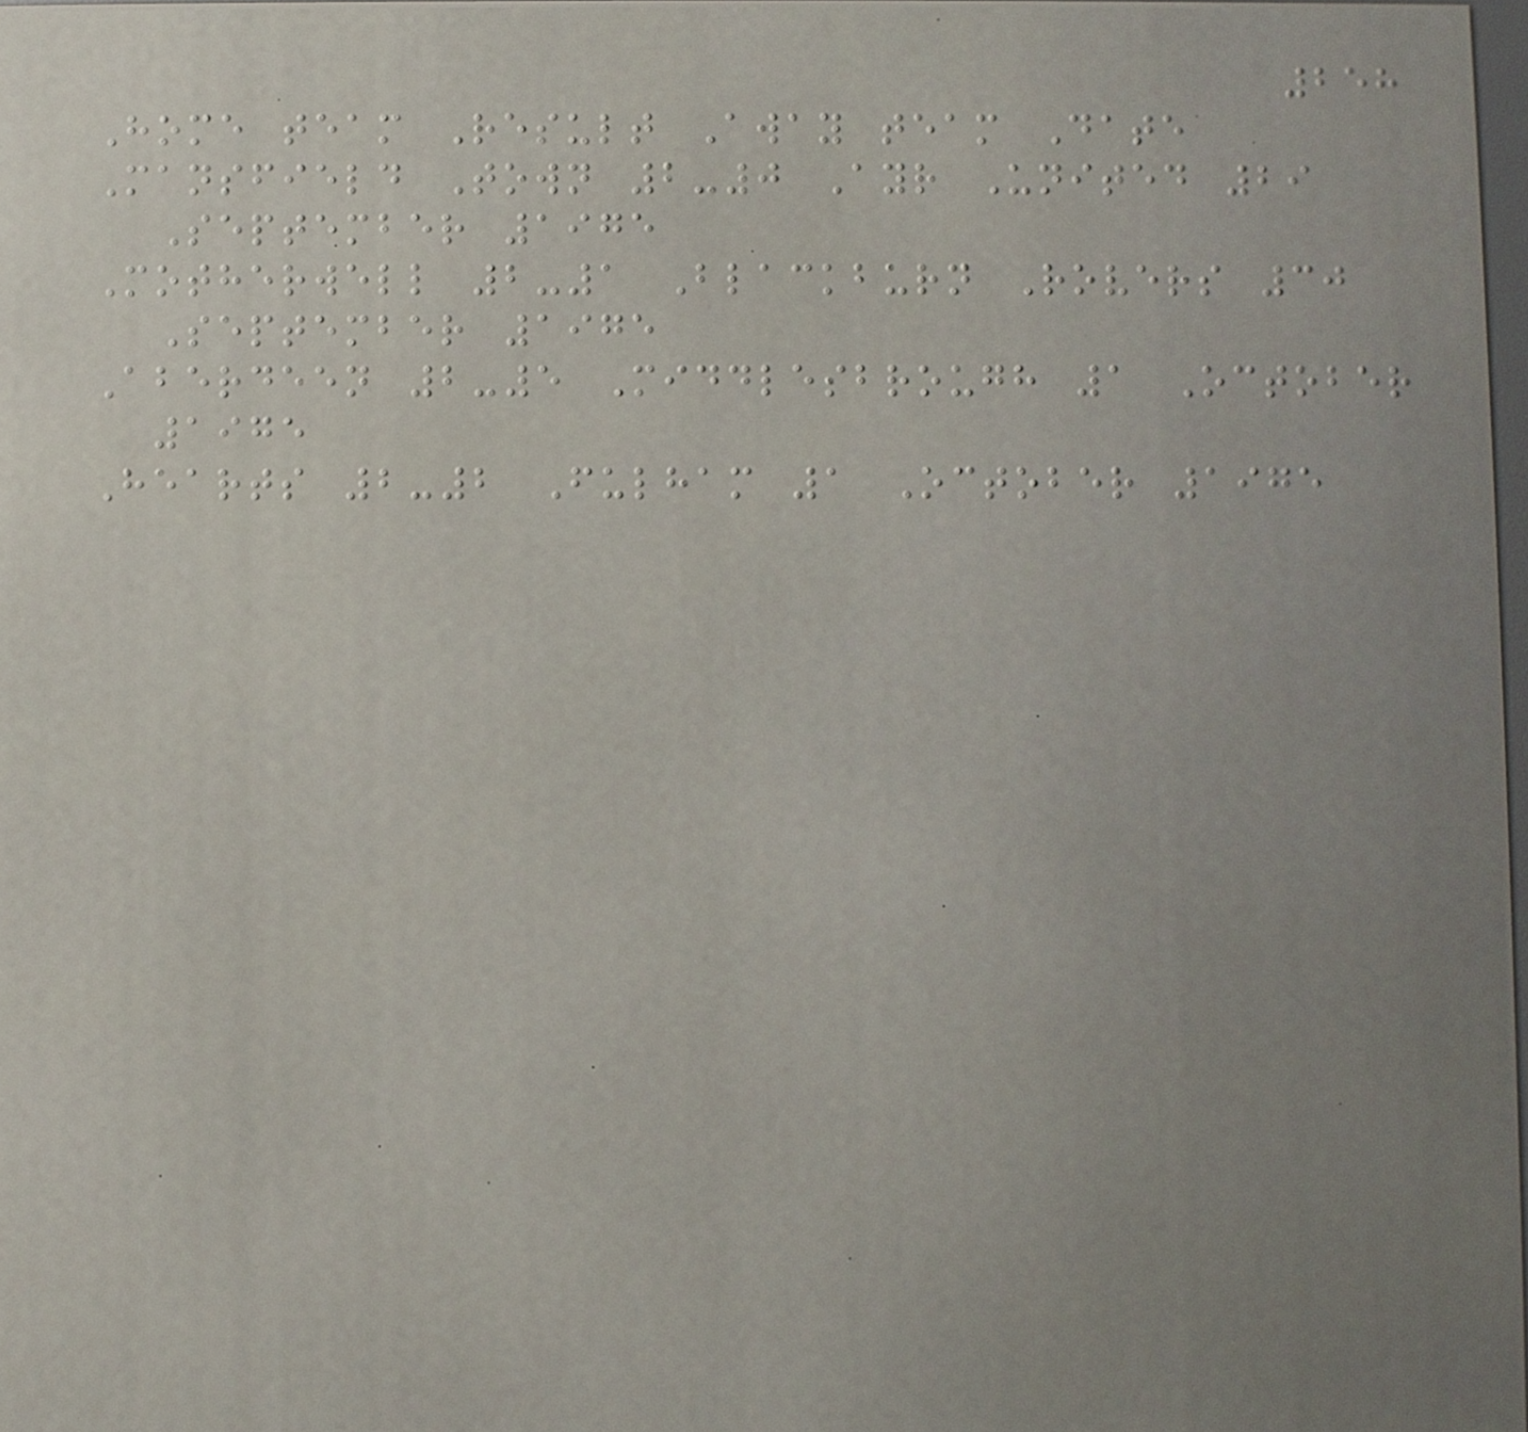258
Home team Result Away team Date
Mansfield Town 2-0 Ayr United 29
September 1975
Motherwell 2-1 Blackburn Rovers 30
September 1975
Aberdeen 2-5 Middlesbrough 1 October
1975
Hearts 2-2 Fulham 1 October 1975
